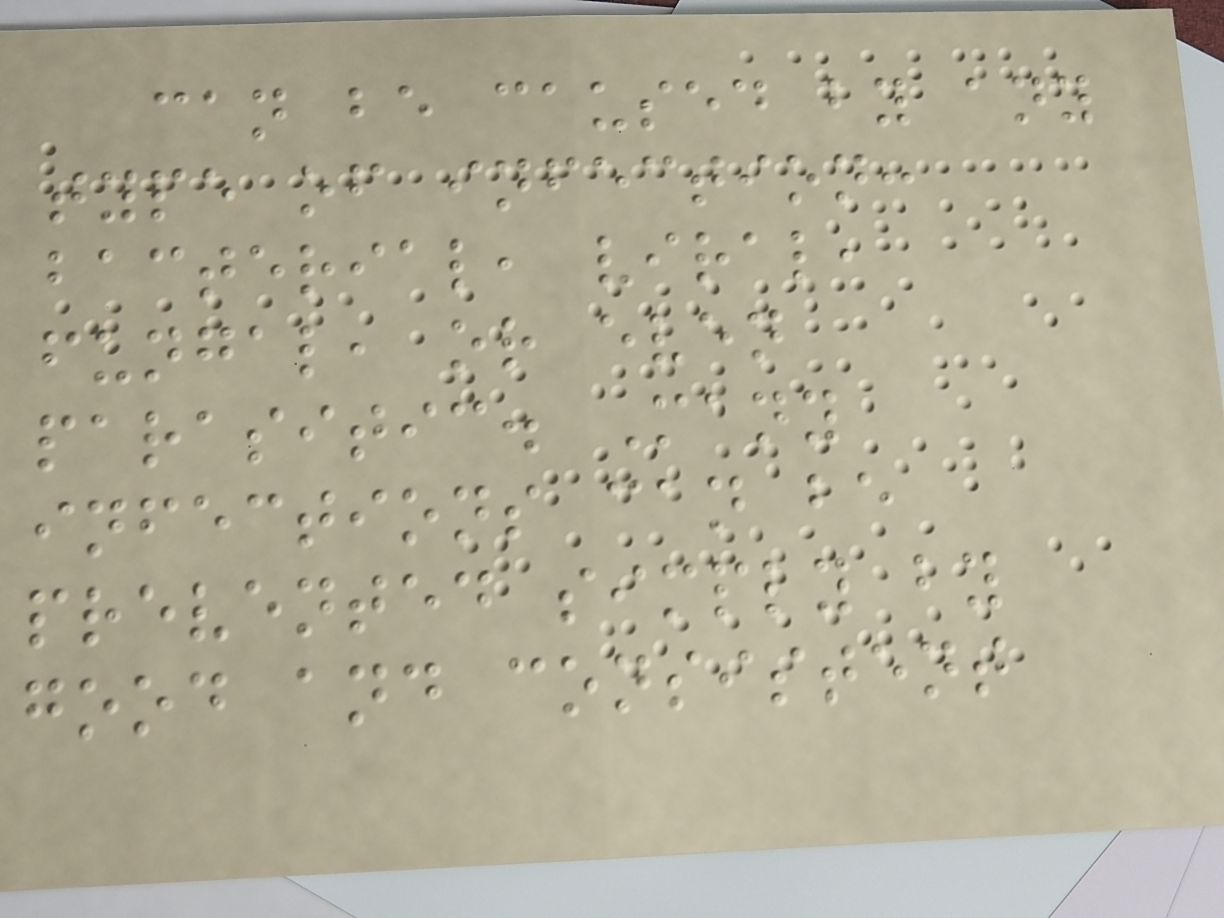can be caused by any
type of infection:
bacterial, viral,
fungal, or even
parasitic. Many
infections can be
prevented simply by
good and consistent
